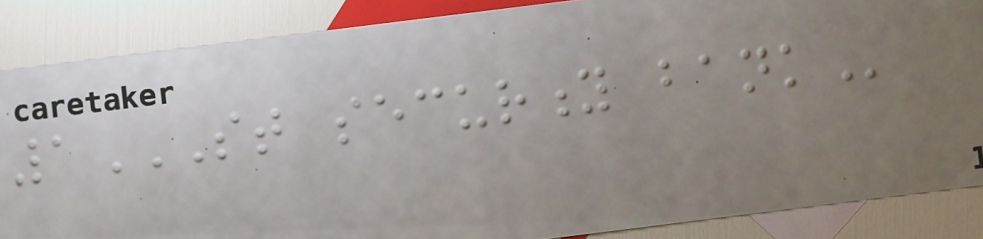1ST SECURITY BANK
